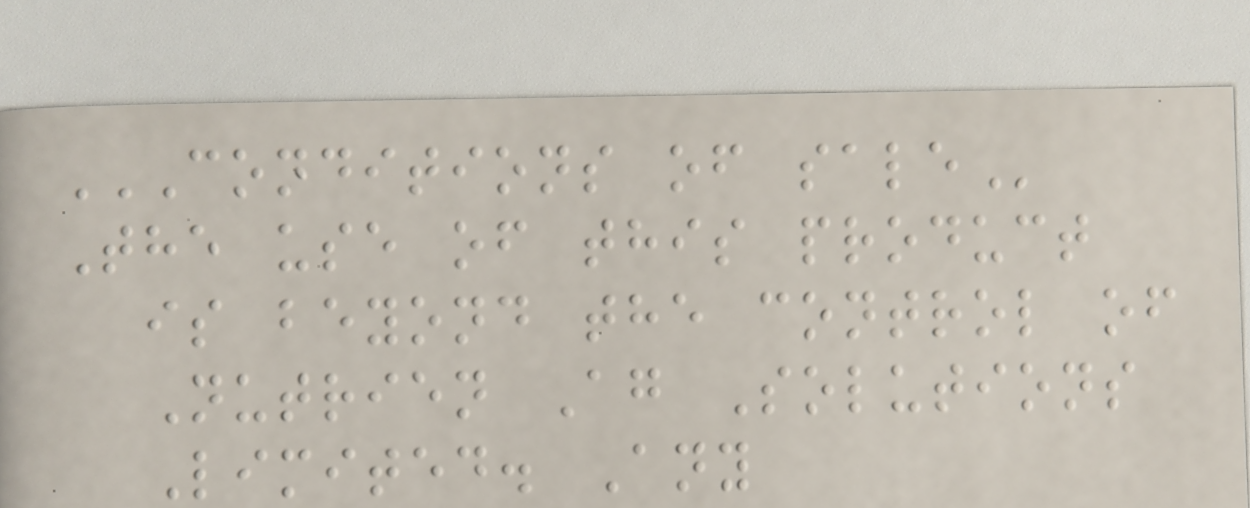CONDITIONS OF SALE
The use of this product
is beyond the control of
Nutrien Ag Solutions
Limited. Any
